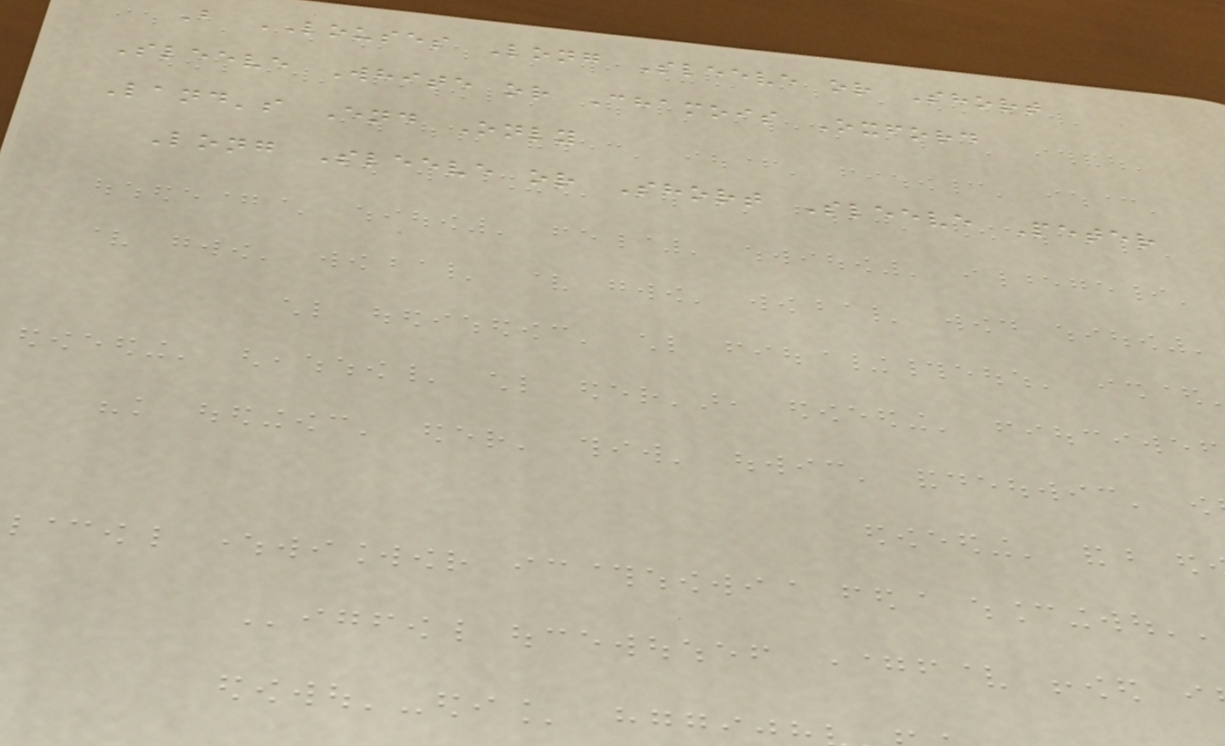B LOUSES Long Sleeve or Short
Sleeve White or Chamois Oxford
Land's End Only
Long Sleeve or Short Sleeve Peter
